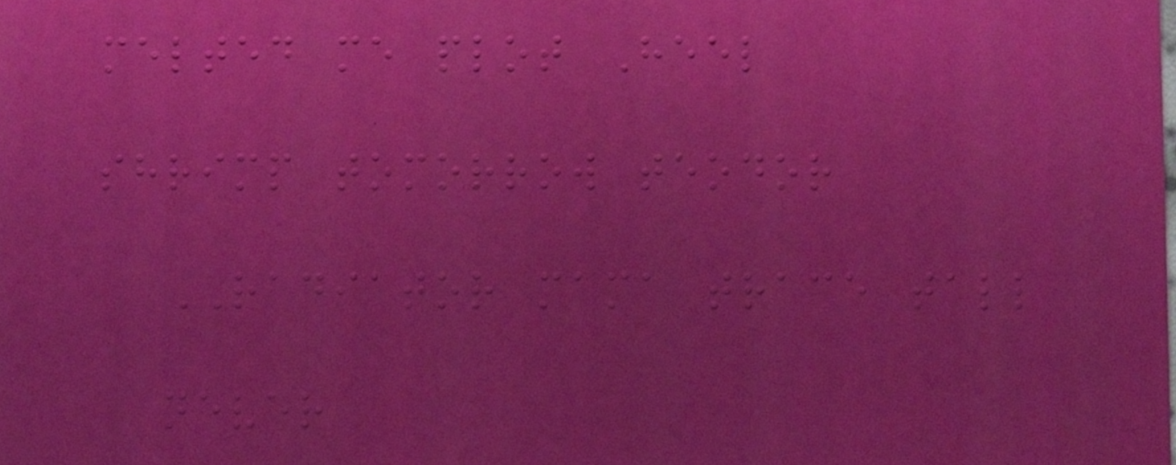melted me plot Heel
shrimp tomorrow teodor
RADIATOR mama trace tall
never
